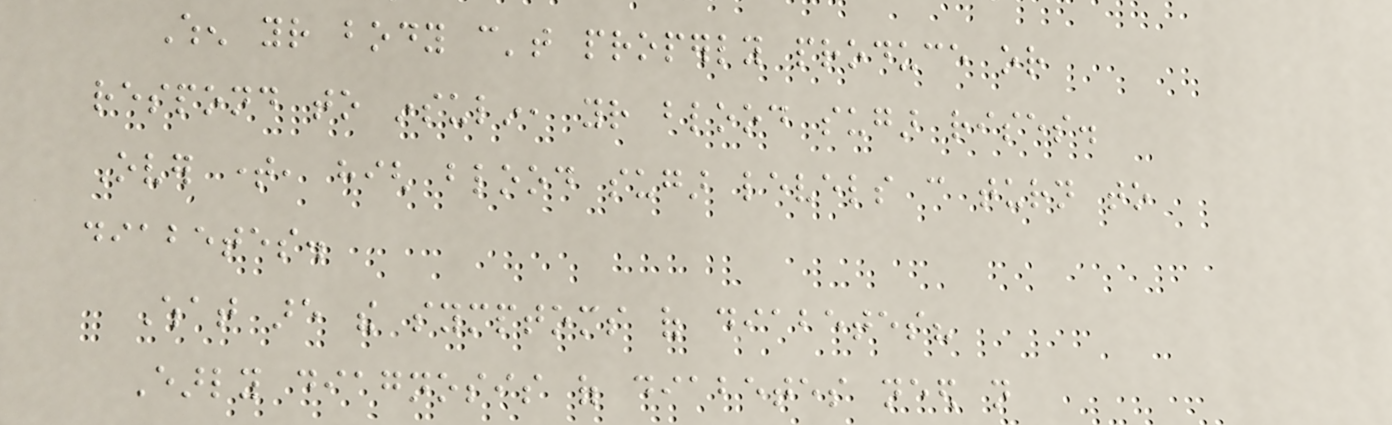When your body can't properly produce or
respond to insulin, your blood sugar rises.
Over time, high blood sugar levels can turn to
diabetes.
What are the symptoms of diabetes?
Early diagnosis of diabetes need not
